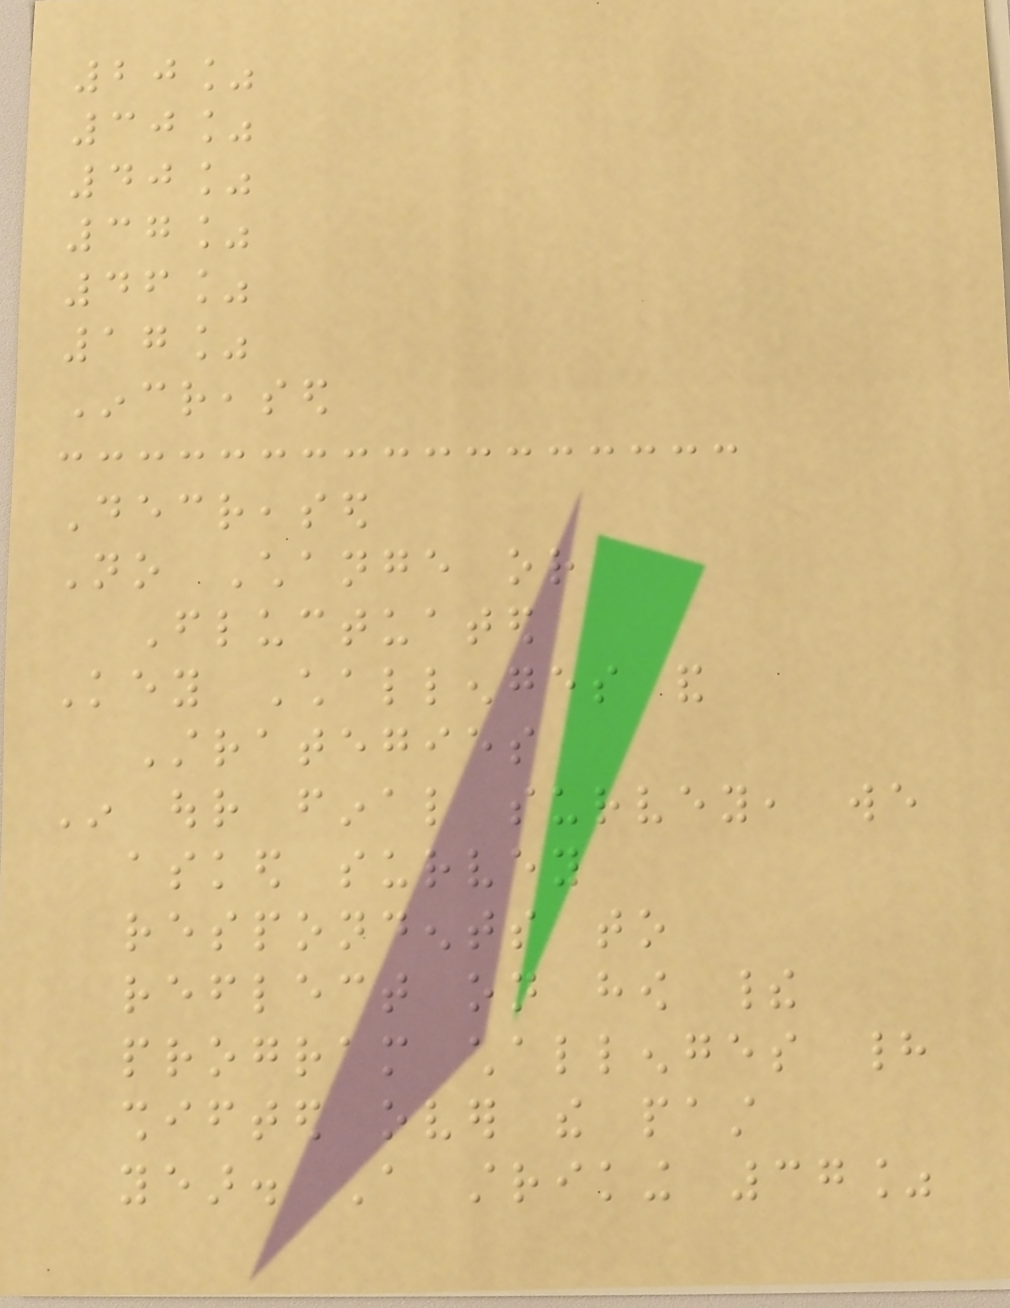20%
30%
40%
37%
46%
17%
Increased
Decreased
No Change or
Fluctuated
Key Challenges and
Strategies
In our final survey, we
asked survey
respondents to
reflect on how their
program challenges had
shifted over the past
year. A striking 37%
